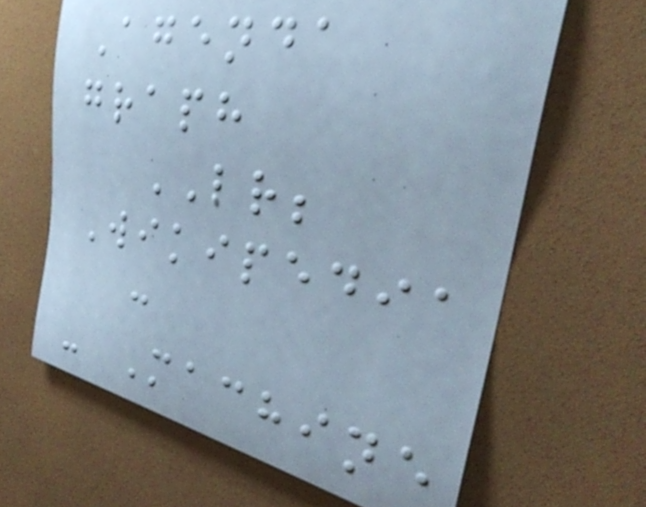Agenda
graph
LR;
Wikipedia
:
- Machine
